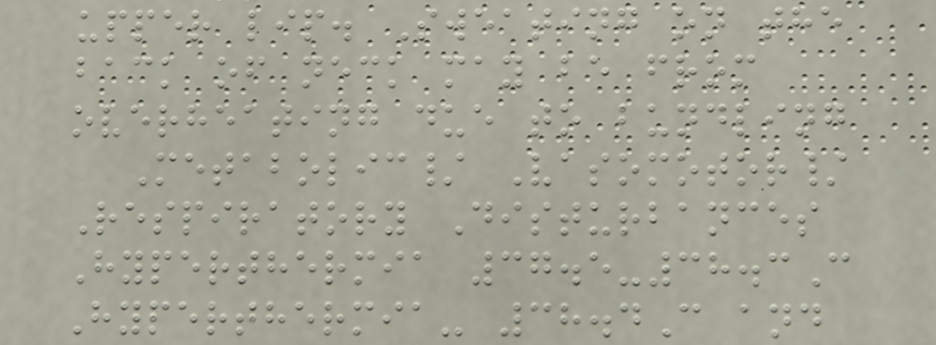upper lip. Sweating on the
back of neck may be from
overheating due to bundling
Metabolic/ Vasomotor/
Respiratory Disturbances
Hyperthermia 37.5-38.3C
Hyperthermia- 38.4C and
